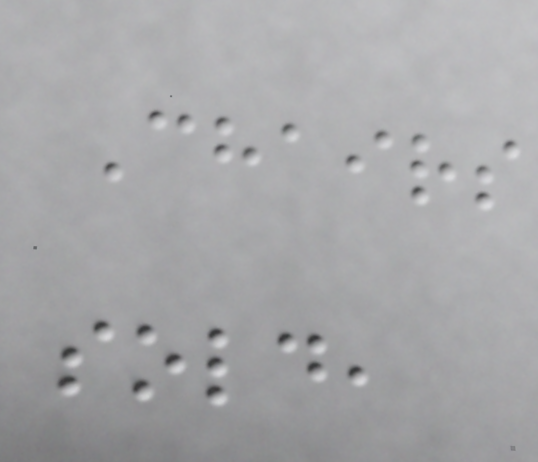Chairs
sold,
